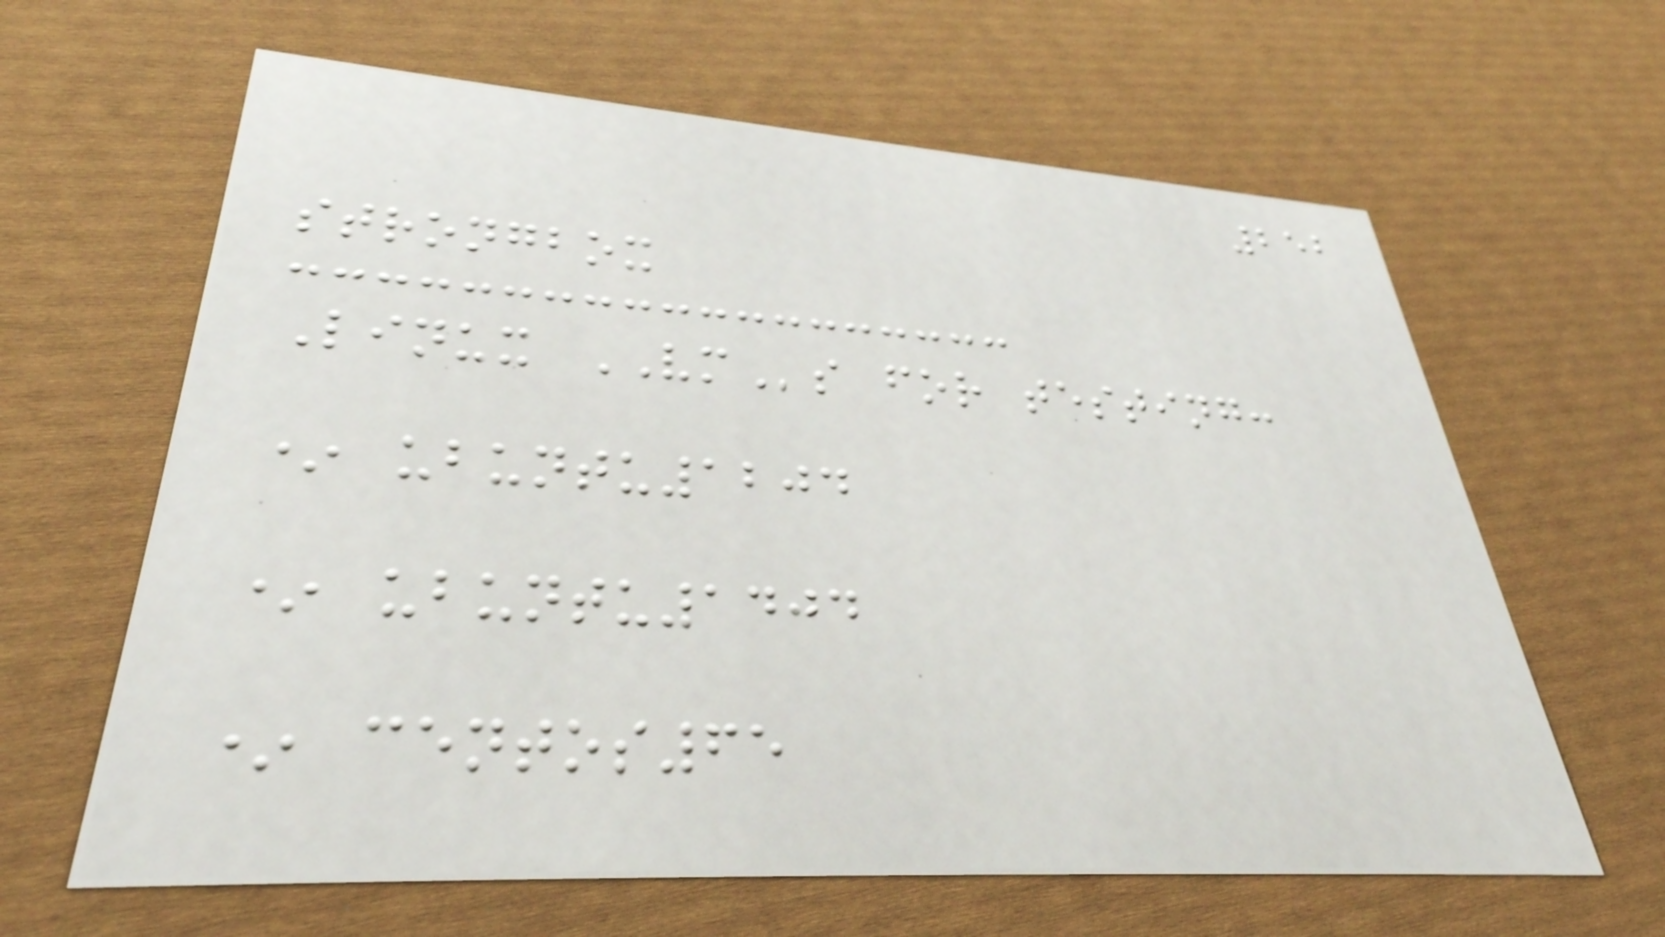252
strongbox
Linux VMs for testing:
* ubuntu1204
* ubuntu1404
* centos65
